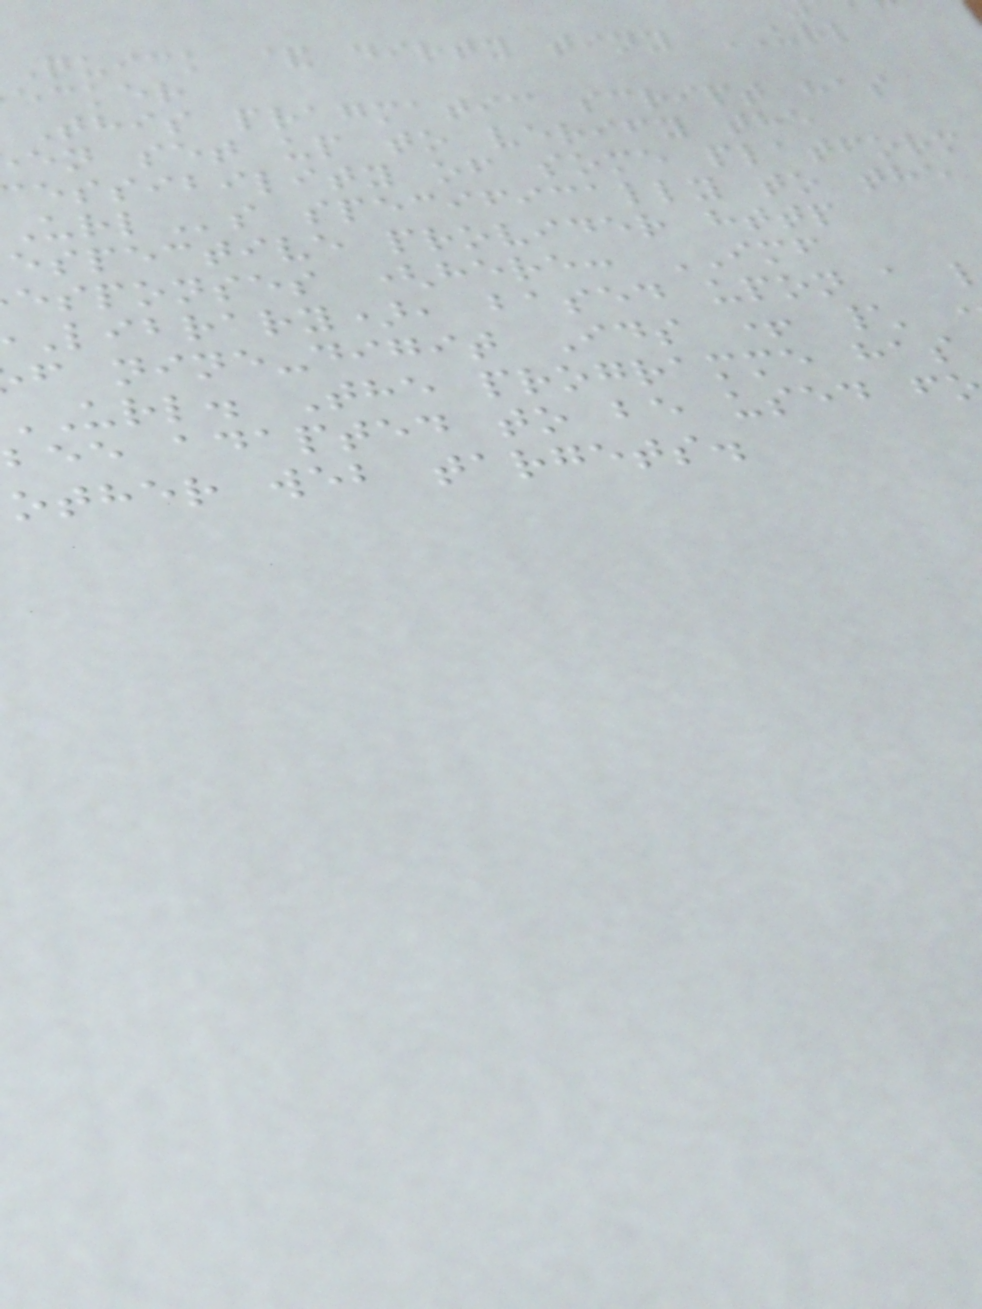Quick & dirty tiny URL
ecker
This pragmatic script has
en set up to verify the
essibility of some platform
s specifically to the
espective provider http
esponses (here: IMF
Library), based upon a
f nine-digit Ids + \
url. The programme has
bee adapted to be used f
other web targets.
